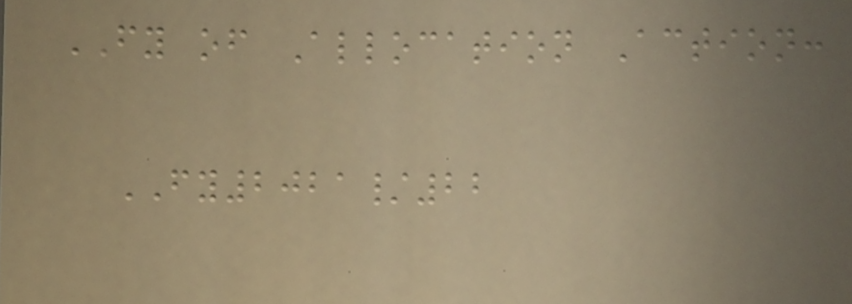FY of Allocation Action:
FY2021/22
